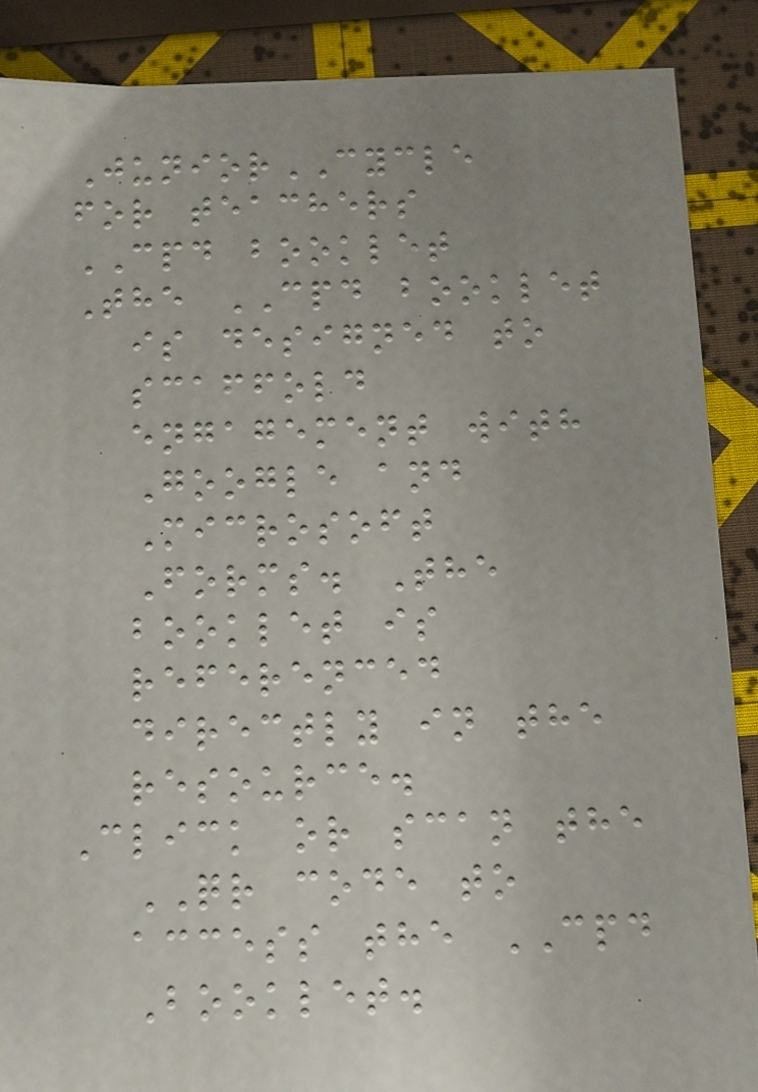JuniorCYCLE
for teachers
CPD booklet
The CPD booklet
is designed to
scaffold
engagement with
Google and
Microsoft
Forms. The
booklet is
referenced
directly in the
resource.
Click or scan the
QR code to
access the CPD
Booklet.
